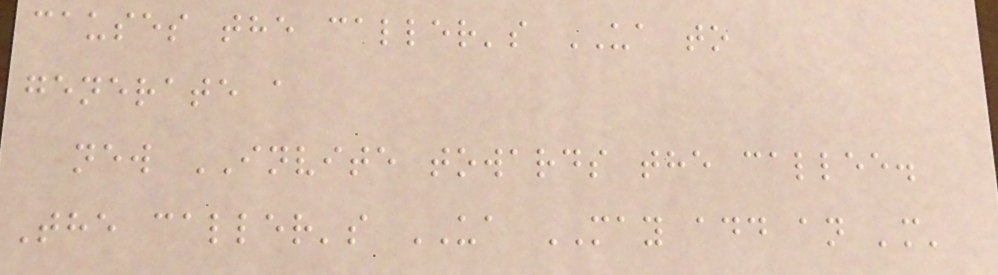causes the caller's UA to
generate a
new INVITE towards the callee.
The caller's UA MAY add an 'm'
